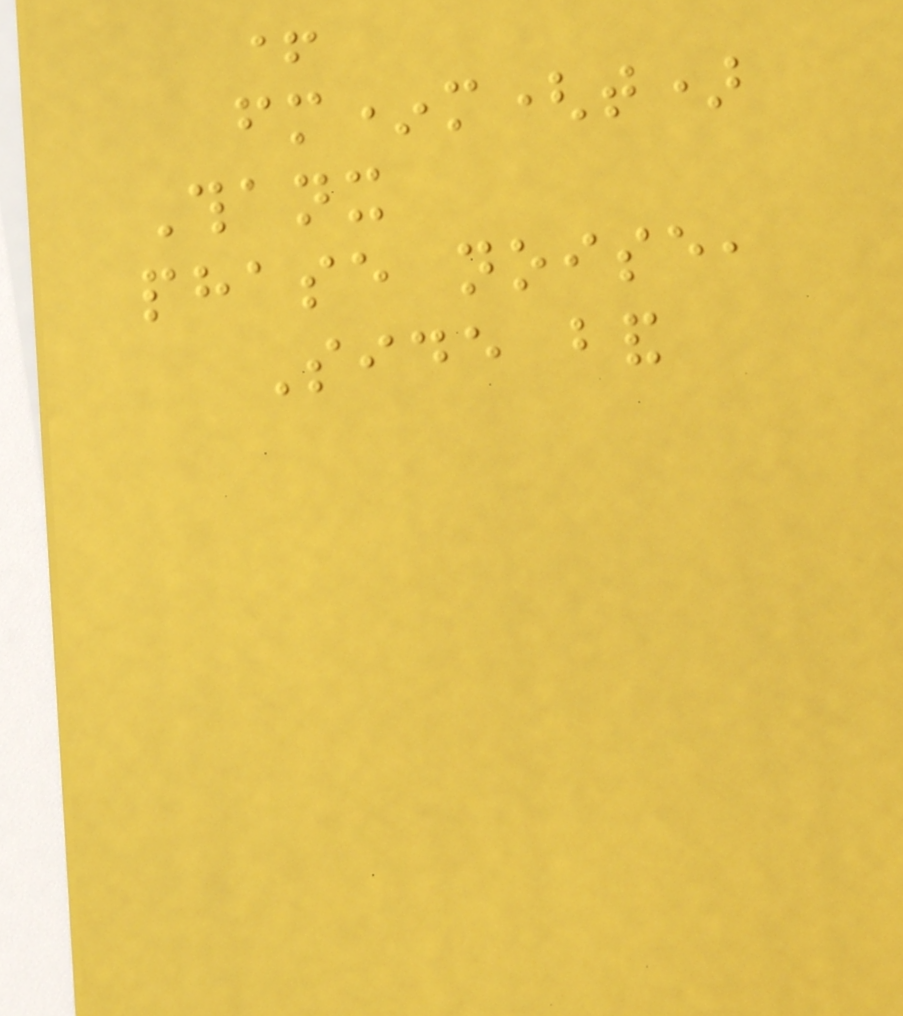+
fm*m(t)
Thanx
phase noise,
Side band
